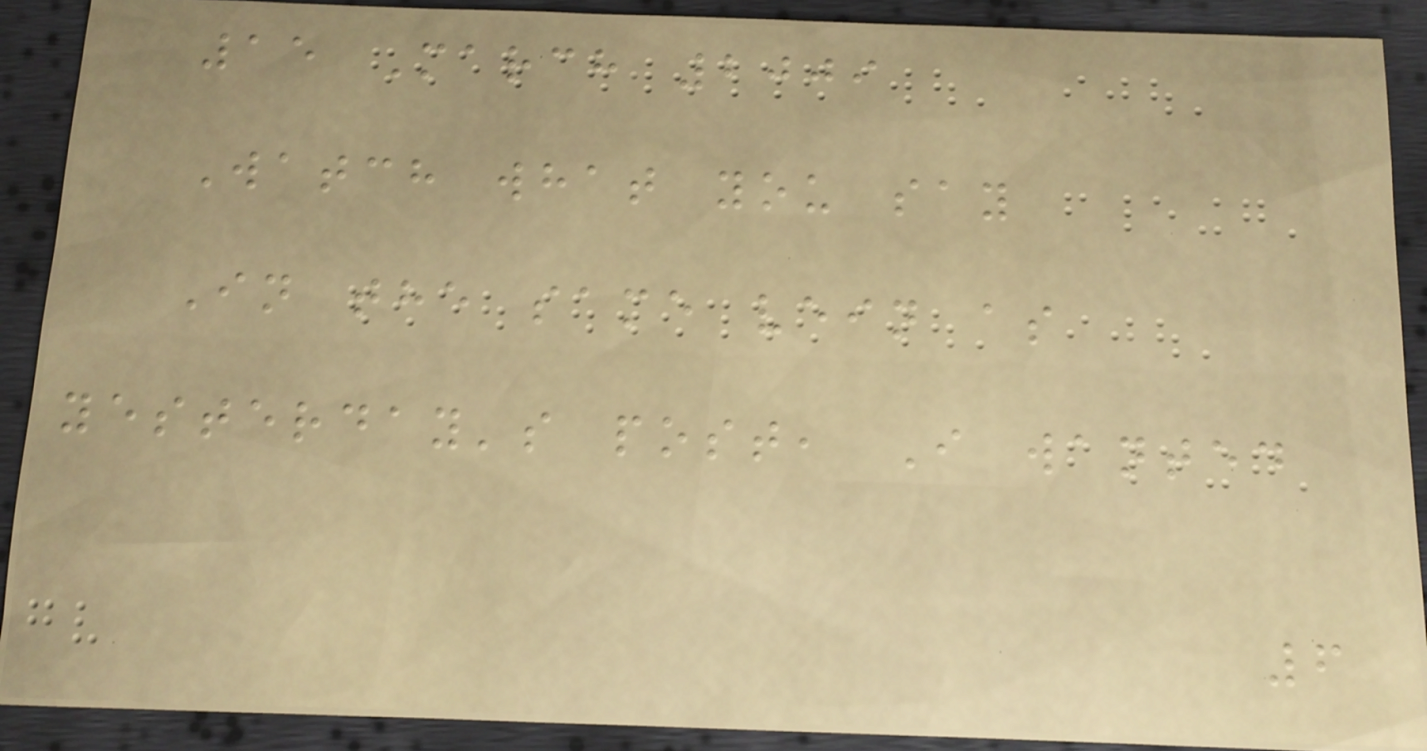15 March 2009
Watch what you say
In the same vein as
yesterday's post, I wanted
6
